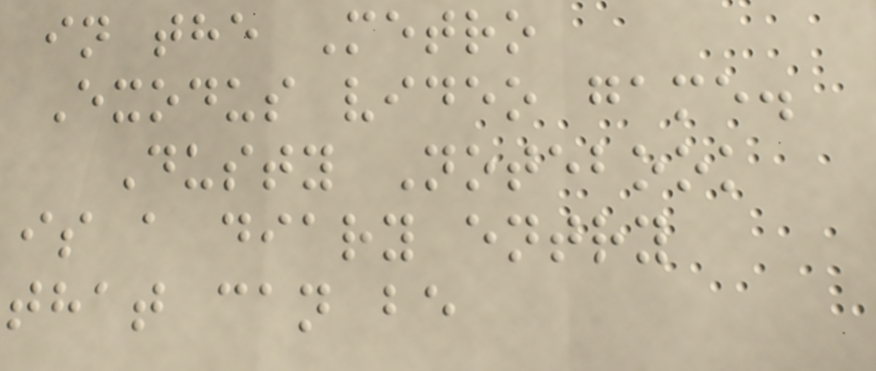in the Metro
Exodus video game.
Dusty Notebook
is a diary entry
that can be
